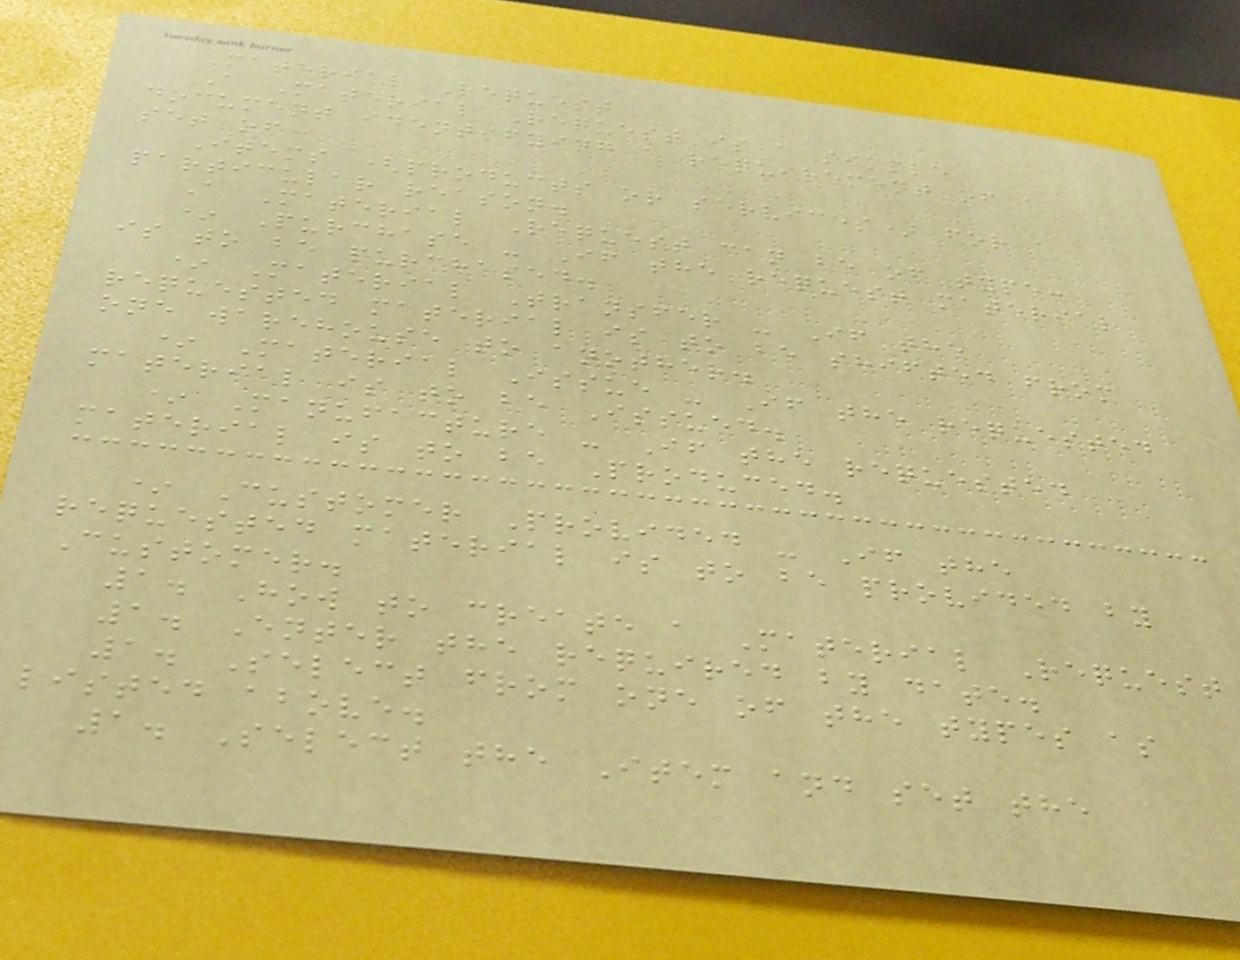Material Request
A Material Request is a simple
document identifying a requirement of a
set of
Items (products or services) for a
particular reason.
A Material Request can be of type:
* Purchase - If the request material
is to be purchased.
* Material Transfer - If the
requested material is to be shifted from
one warehouse to another.
* Material Issue - If the requested
material is to be Issued.
* Manufacture - If the requested
material is to be Produced.
* Customer Provided - If the
requested material is to be provided by
Customer.
1. How to create a Material Request
1. Enter the required by date.
1. Select from one of the types as
listed above.
1. Select the Item and set the
